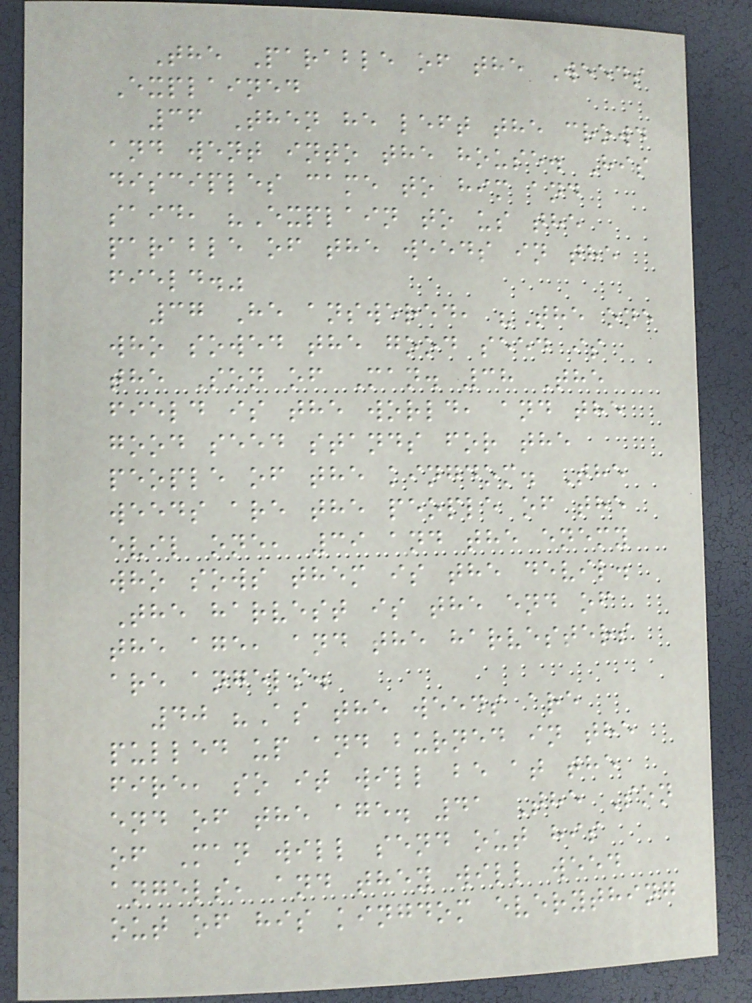The Parable of the Weeds
Explained
36 Then he left the crowd
and went into the house. His
disciples came to him and
said, "Explain to us the
parable of the weeds in the
field."
37 He answered, "The one
who sowed the good seed is
the Son of Man. 38 The
field is the world, and the
good seed stands for the
people of the kingdom. The
weeds are the people of the
evil one, 39 and the enemy
who sows them is the devil.
The harvest is the end of
the age, and the harvesters
are angels.
40 "As the weeds are
pulled up and burned in the
fire, so it will be at the
end of the age. 41 The Son
of Man will send out his
angels, and they will weed
out of his kingdom everything
